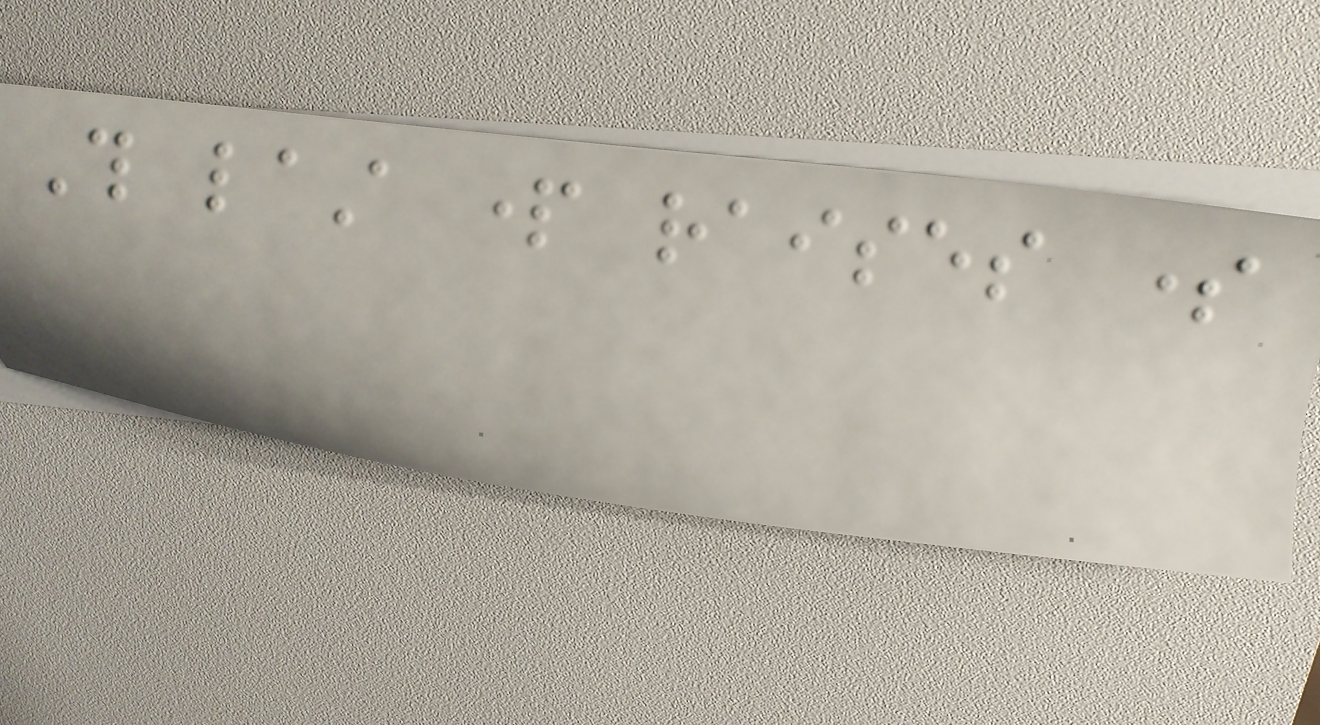This last part raises some
